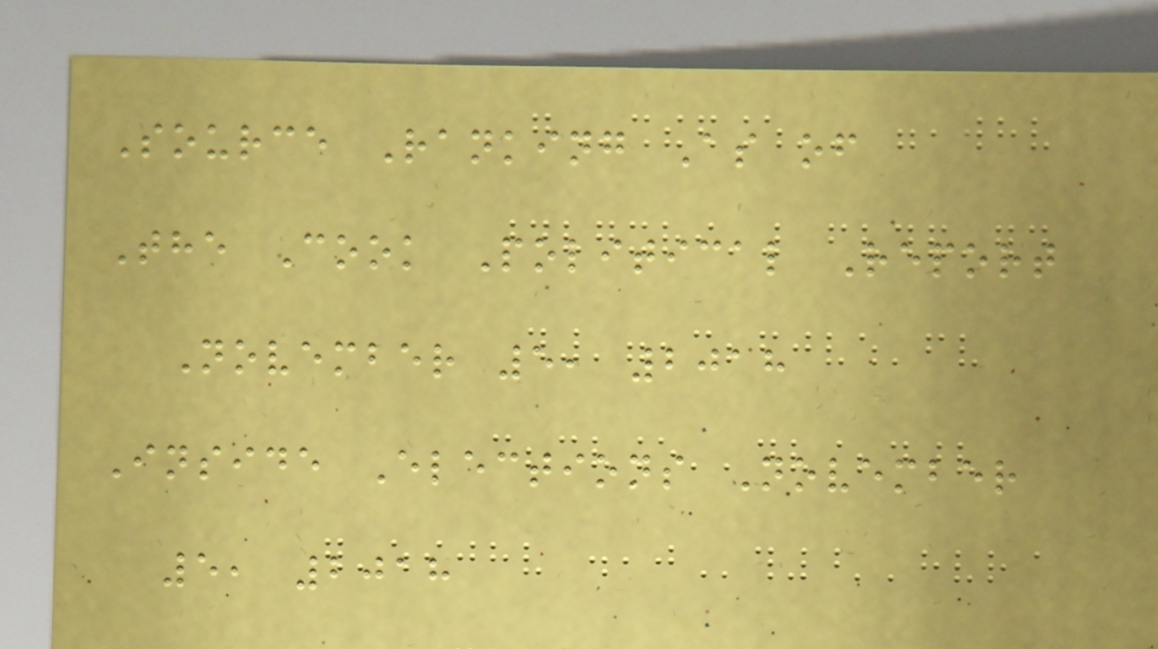Source Ranking As of
The Cook Political Report
November 5, 2018
Inside Elections November
5, 2018
